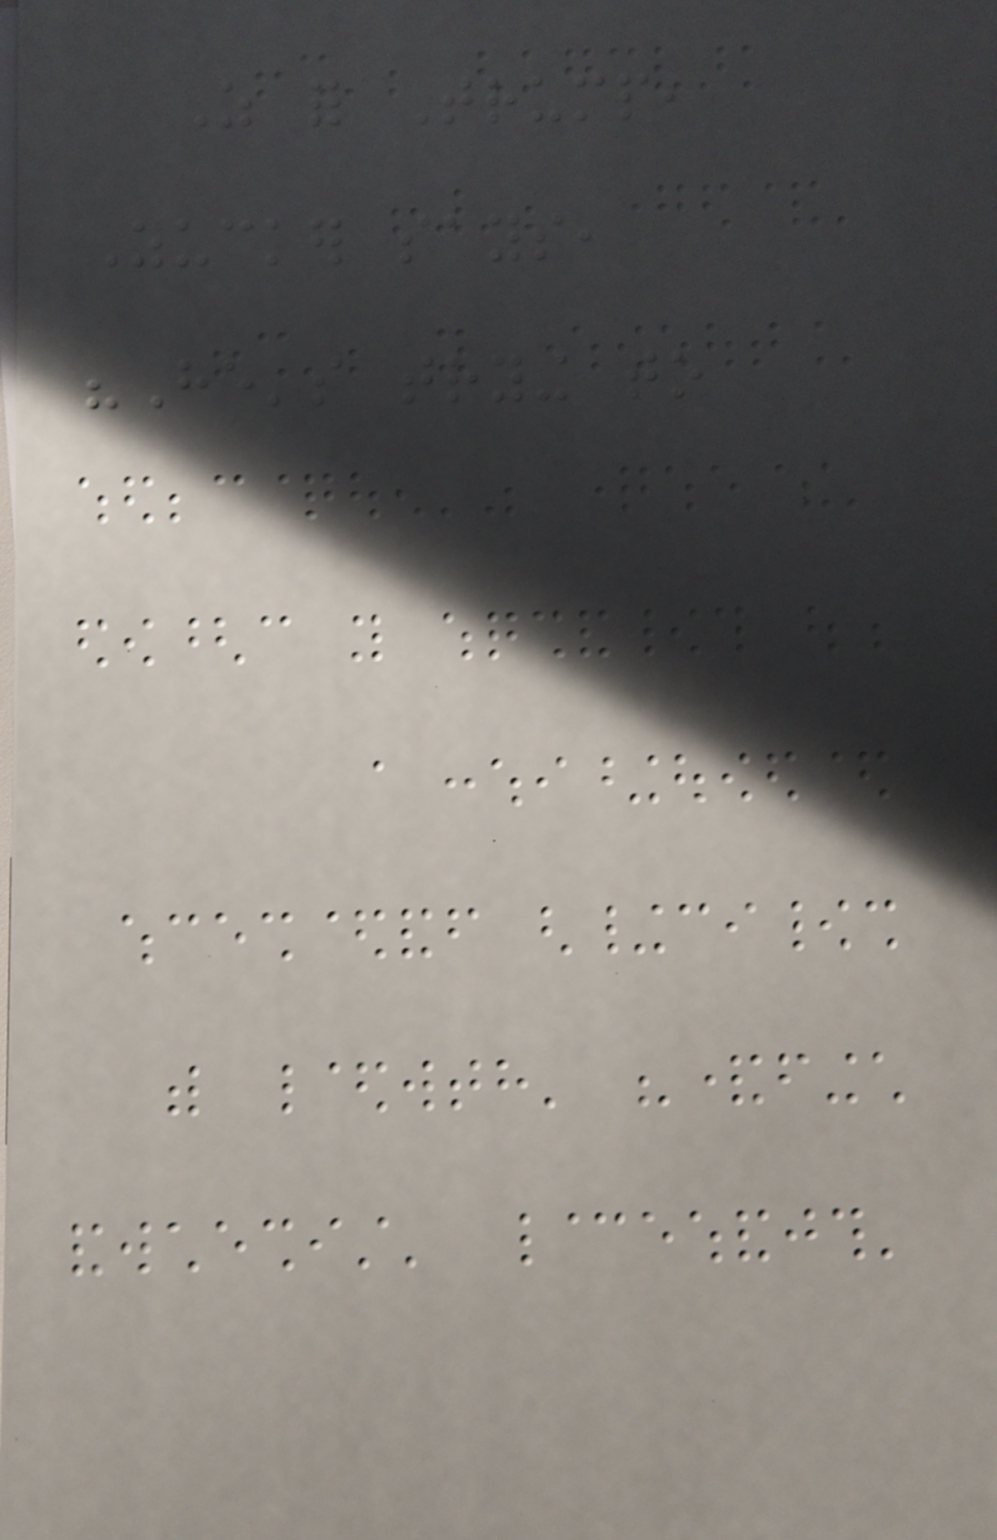As for Trump,
Zucker says,
"He's trying to
